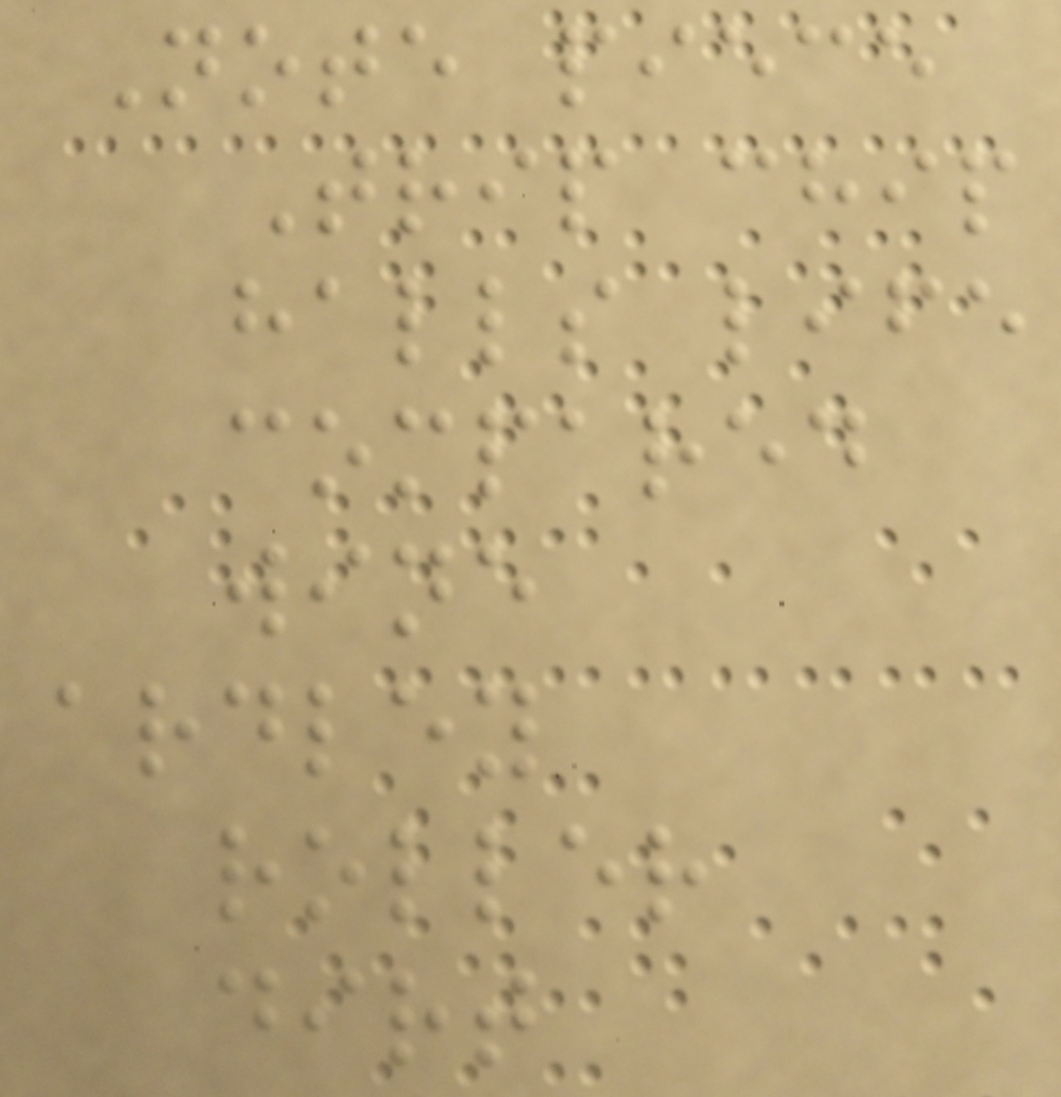Note piece
Trip chip
halls life
compared
wine
ardley
roller
dirt
